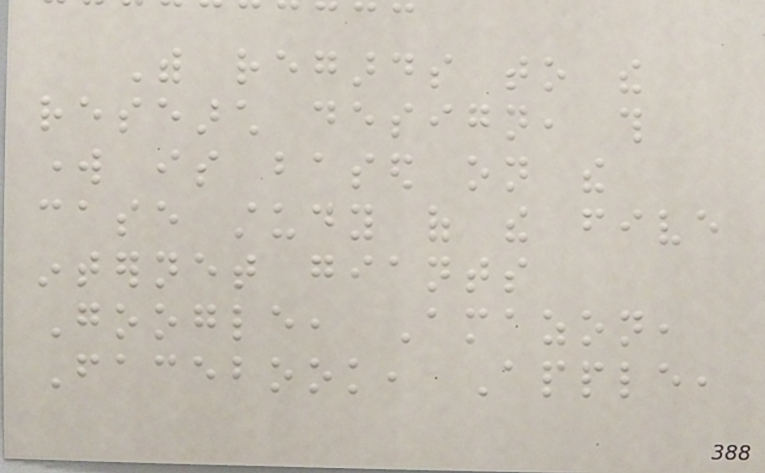With regards to the
research design, this
work is based on the
case study of the five
internet giants
Google, Amazon,
Facebook, Apple,
